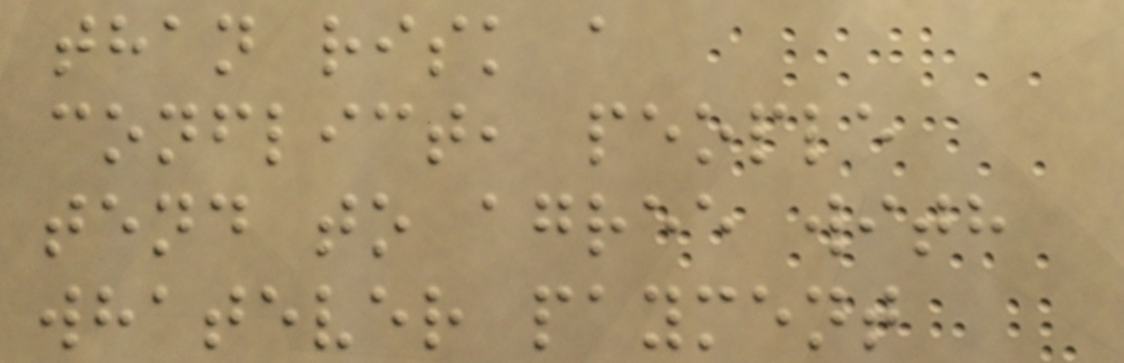than risk a
conflict, people
tend to agree with
whatever payment
